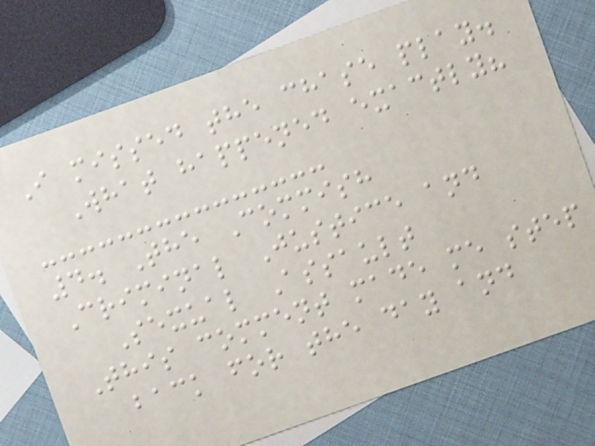I missed the chase play.
What happened exactly?
4. The Commish
Criminal Justice and
Sexual Assault
This comment made me step
back for the day and
